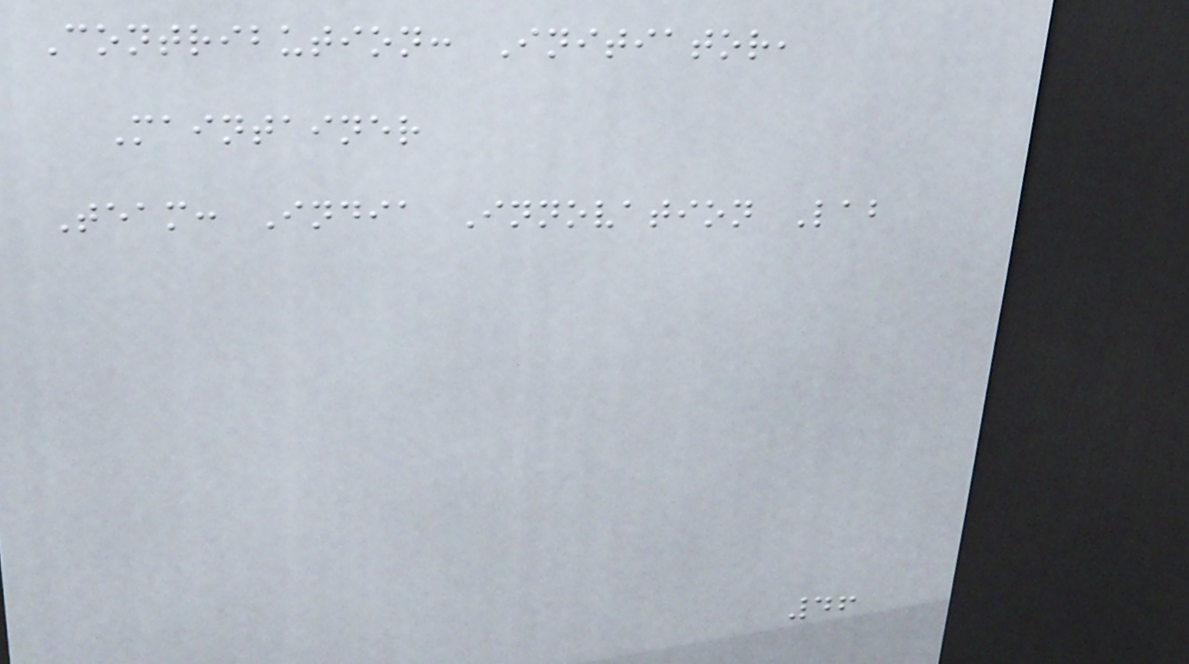Contribution: Initiator,
Maintainer
Team: India Innovation Lab
46
